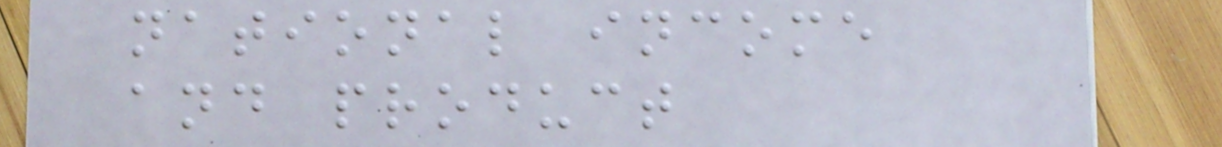national income
and product
